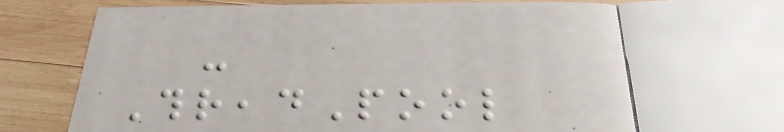-
ThreadPool
